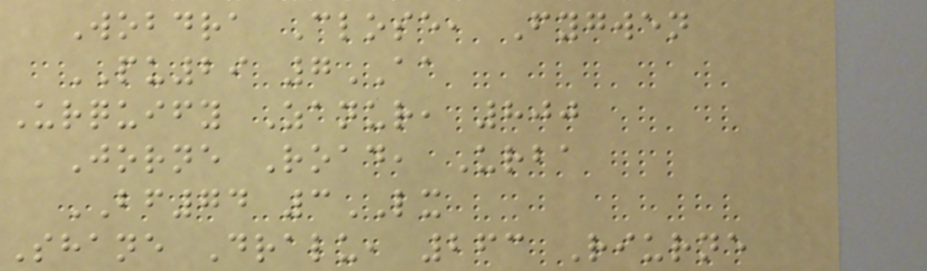Wobdra Close, Fygwen
PU29 7AA
Urquify Zanur, 800
Jorne Road, Urba
BF74 3LX
Shane Dralu, 263 Riurne
